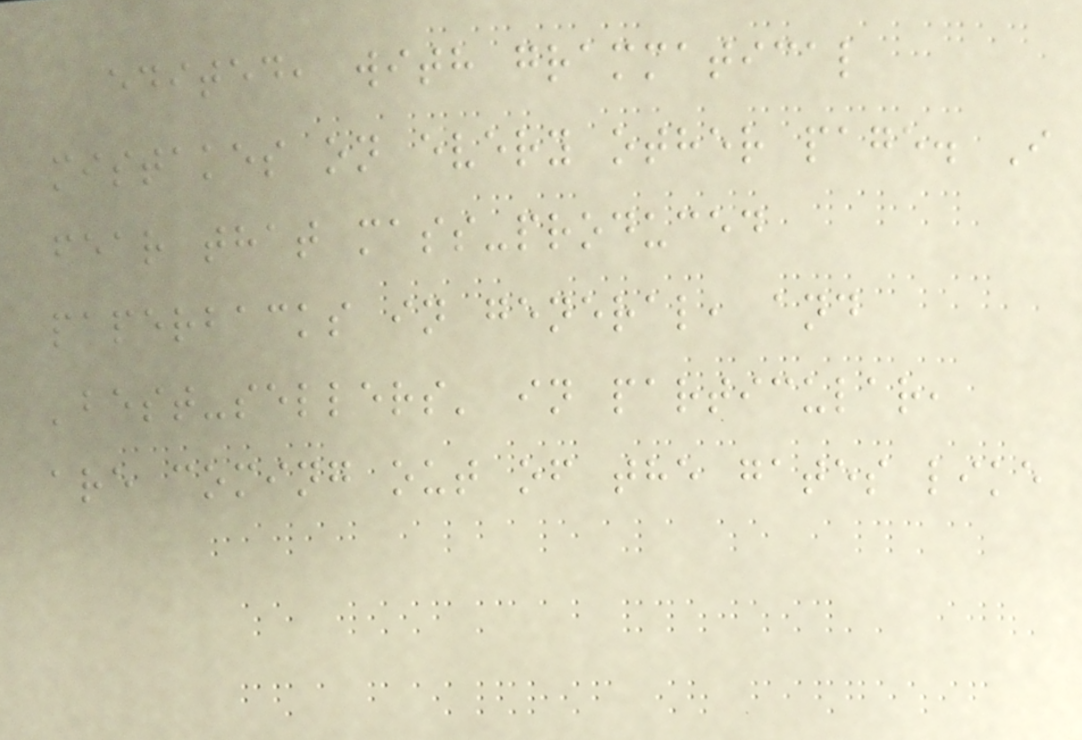edited, with grammatical
mistakes on every other page. I
fear that mass-produced
paperbacks in general, and
'best-sellers' in particular,
are coming out of the gates like
